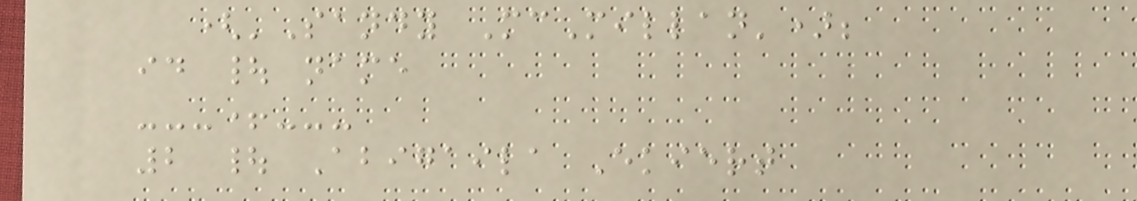('Sandy McMillan');
id | name
---+---
2 | Abigaila Ekiert
